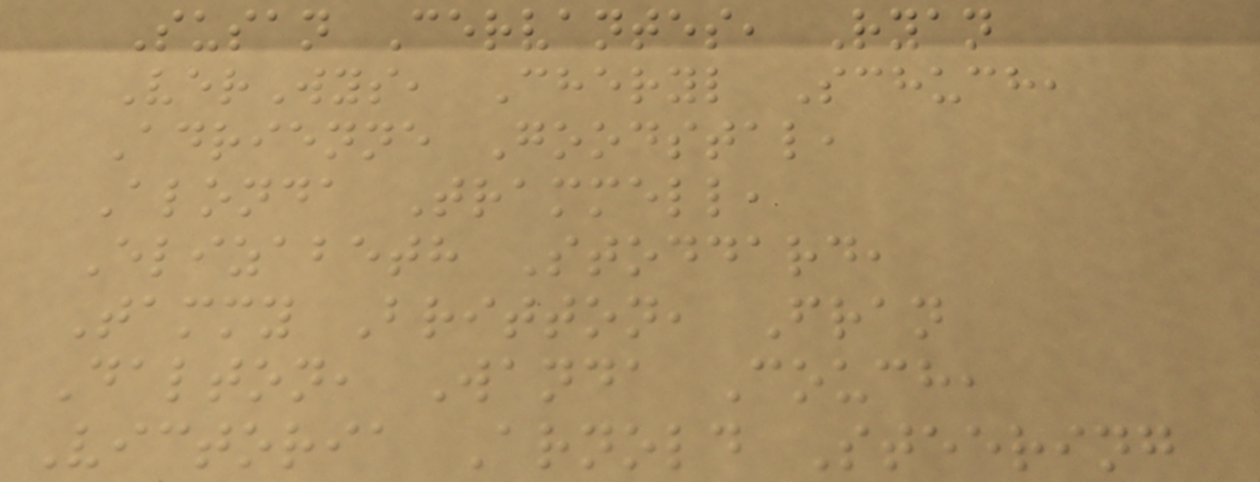Susan Cervantes, Ryan
VerWys, Cheryl Schuch,
Adrienne Goodstal,
Alonda Trammell,
Elizabeth Stoddard,
Tammy Britton, Fran
Dalton, Wanda Couch,
Victoria Arnold Steering
